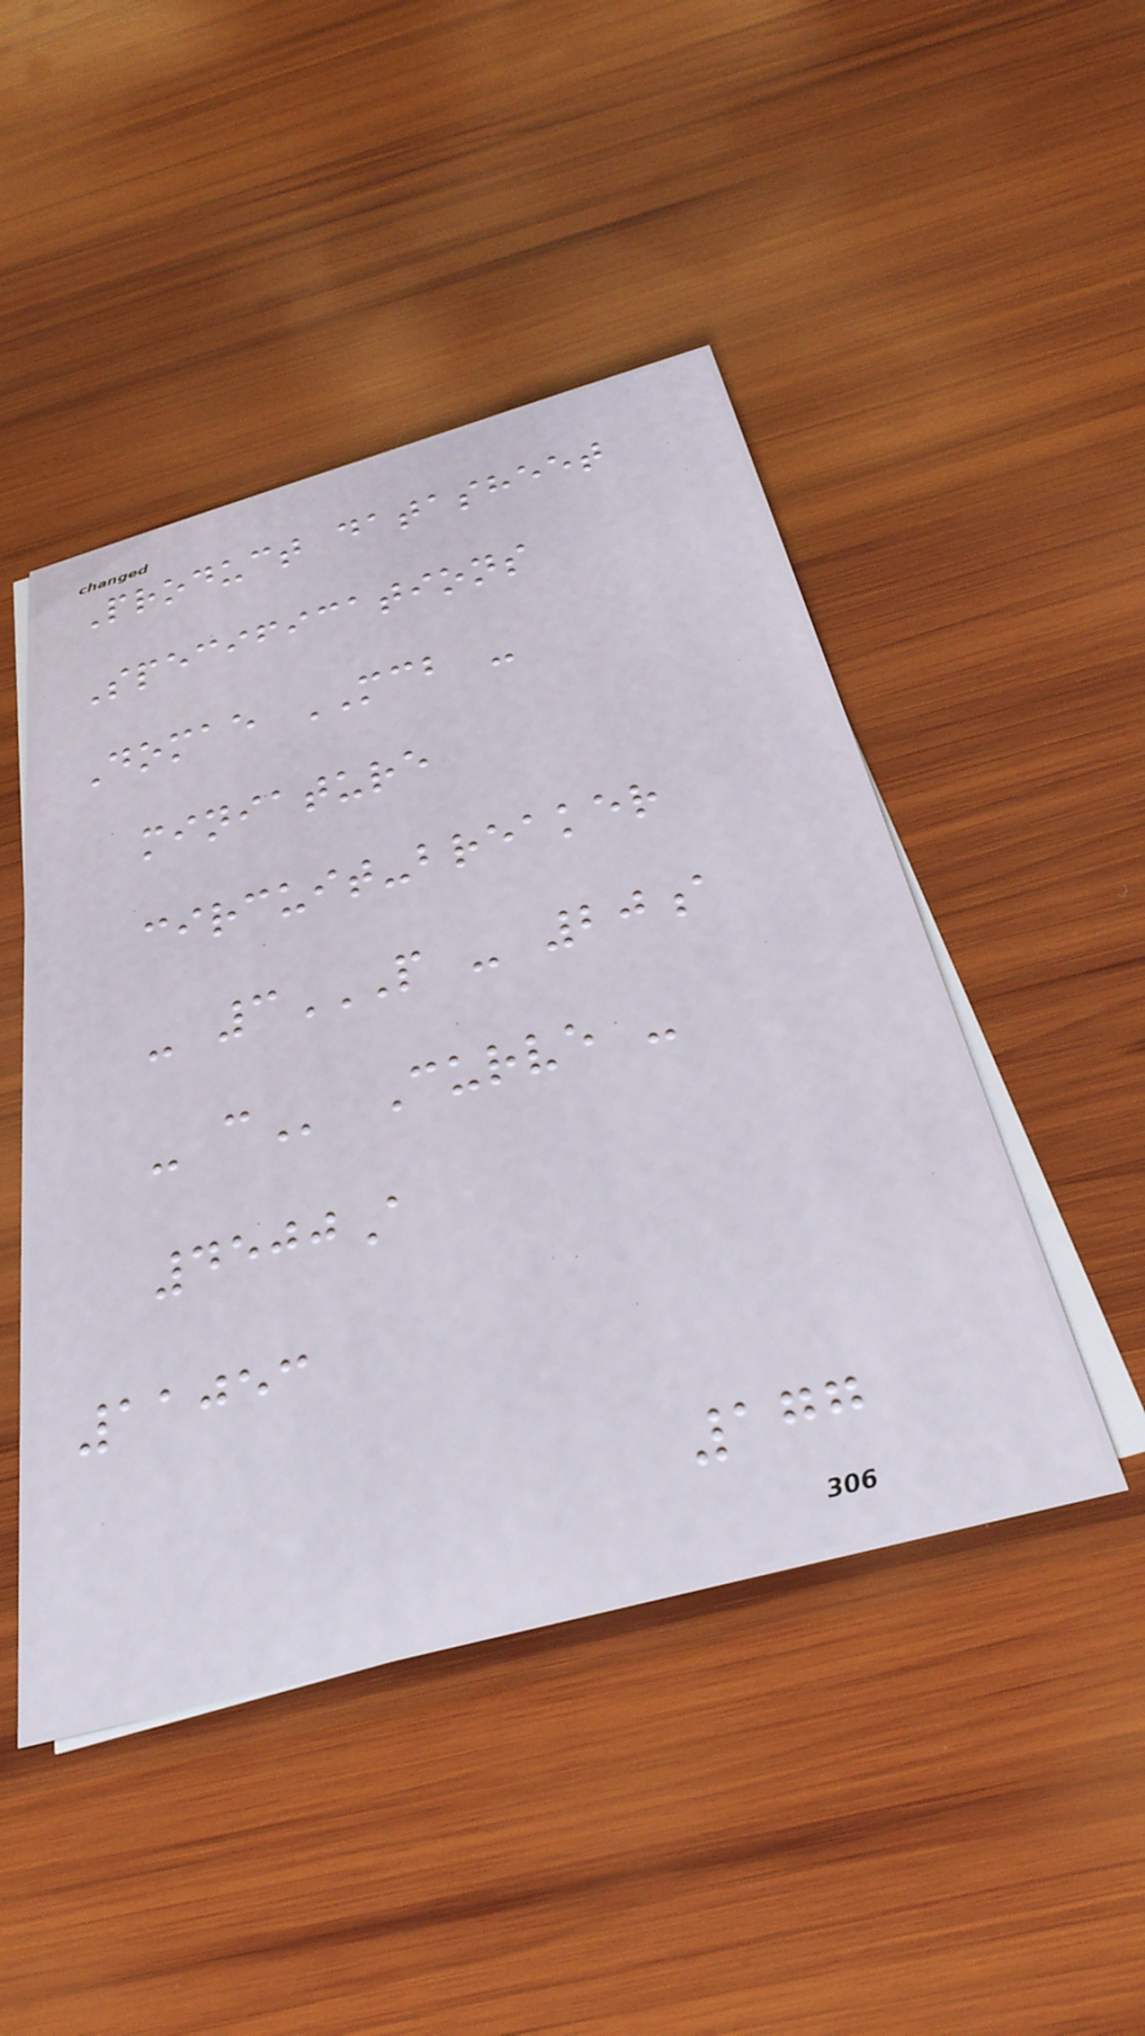Product datasheet
Specifications
Domae MCB -
miniature
circuit-breaker
- 3P - 20A
- C Curve -
4500A
11053
177
